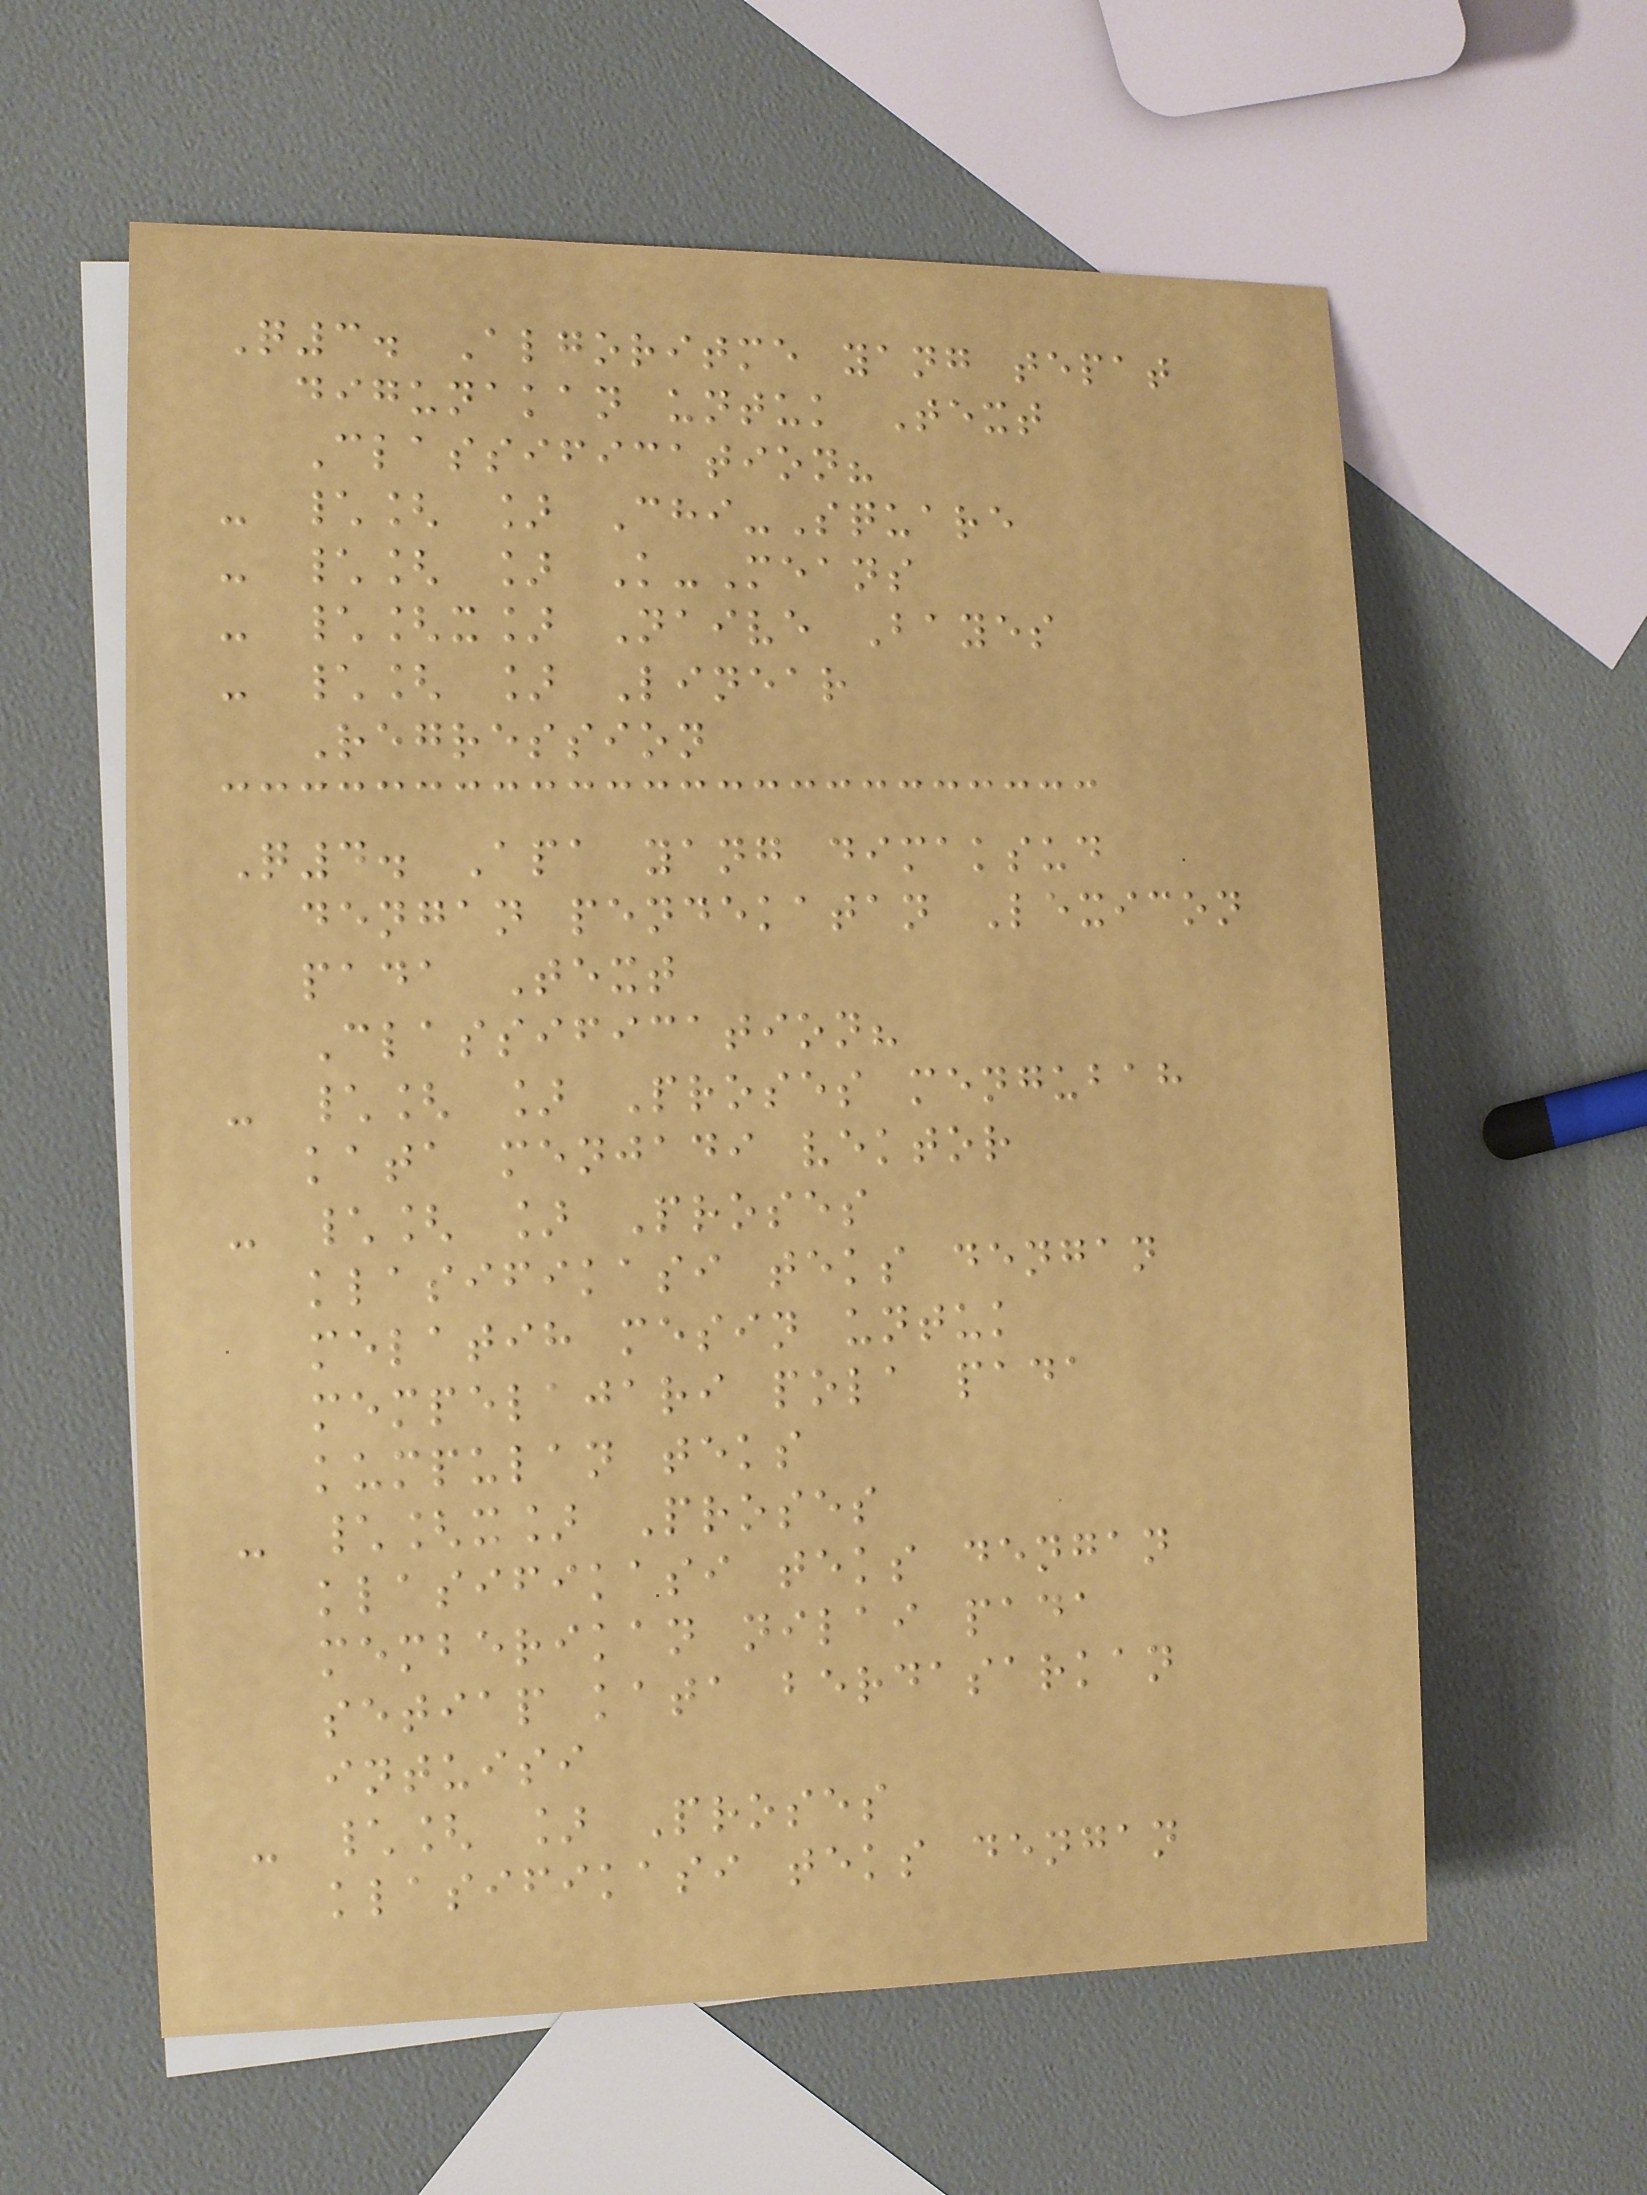Q3. Algoritme yang tepat
digunakan untuk Text
Classification?
- \[ ] Chi-Square
- \[ ] K-Means
- \[x] Naive Bayes
- \[ ] Linear
Regression
Q4. Apa yang dimaksud
dengan pendekatan Lexicon
pada Text
Classification?
- \[ ] Proses mengubah
kata menjadi vektor
- \[ ] Proses
klasifikasi teks dengan
melatih mesin untuk
mempelajari pola pada
kumpulan teks
- \[x] Proses
klasifikasi teks dengan
memberikan nilai pada
setiap kata berdasarkan
intuisi
- \[ ] Proses
klasifikasi teks dengan
